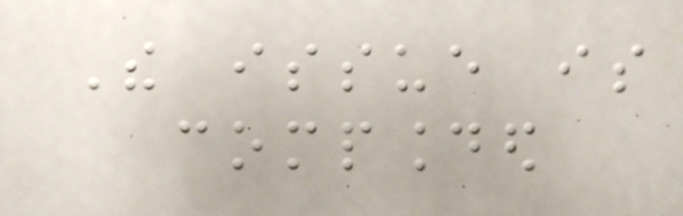The issue is
compounded
